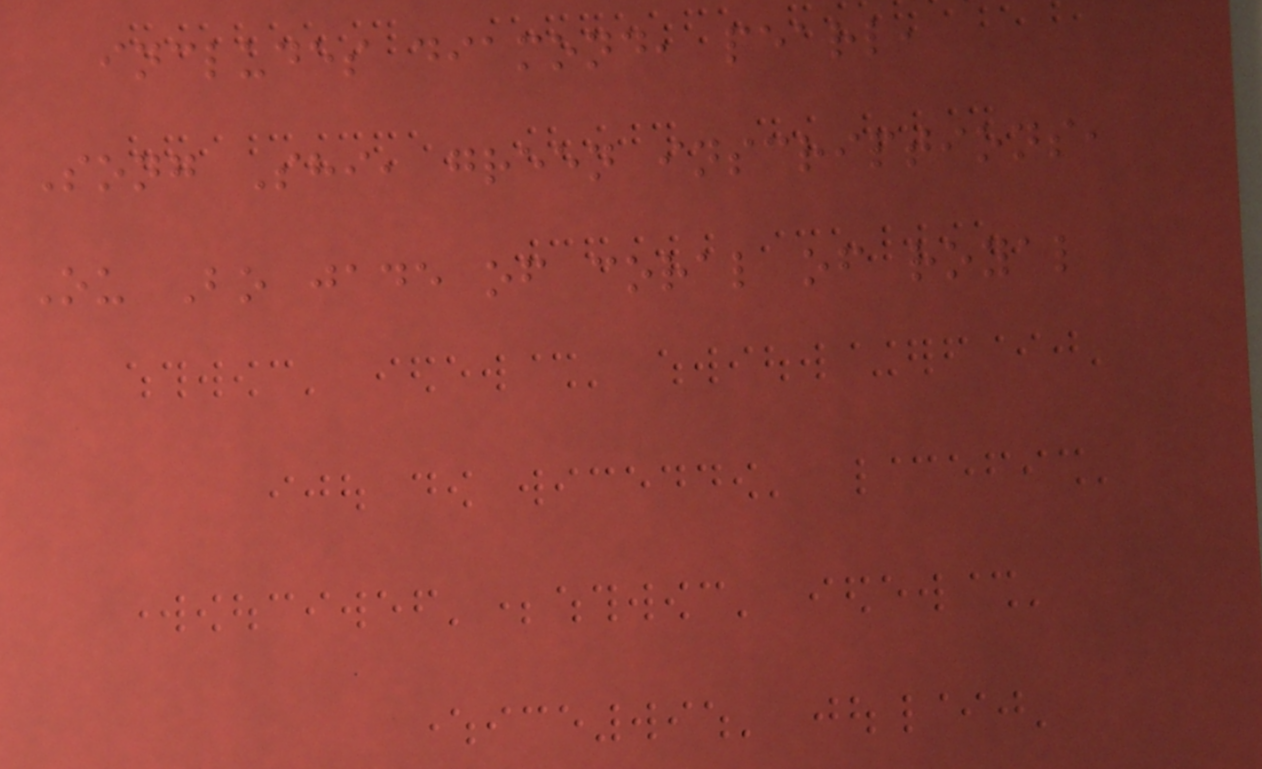includes diamond, pearl,
Song Shi, green inscriptions,
Ou Bo jade of coral of royal
